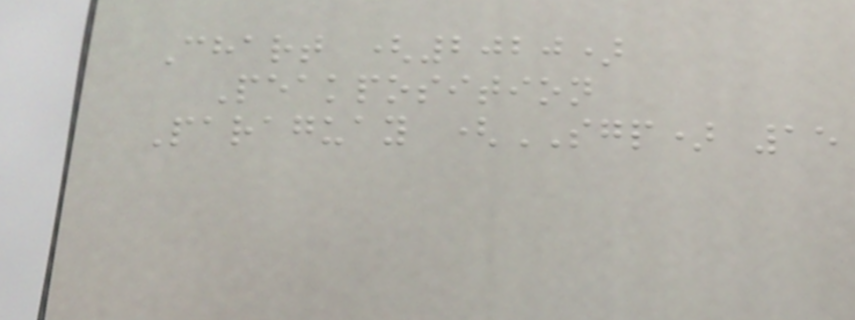Chart (2020)
Peakposition
Paraguay (SGP) 15
